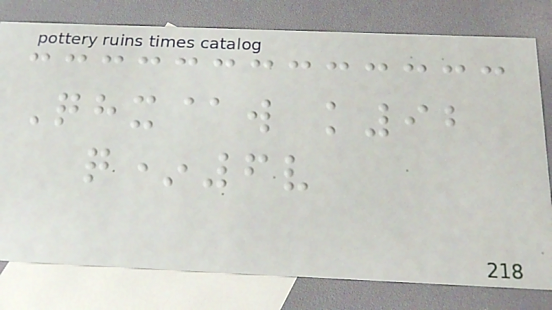Qhx@w k92
q*6v
